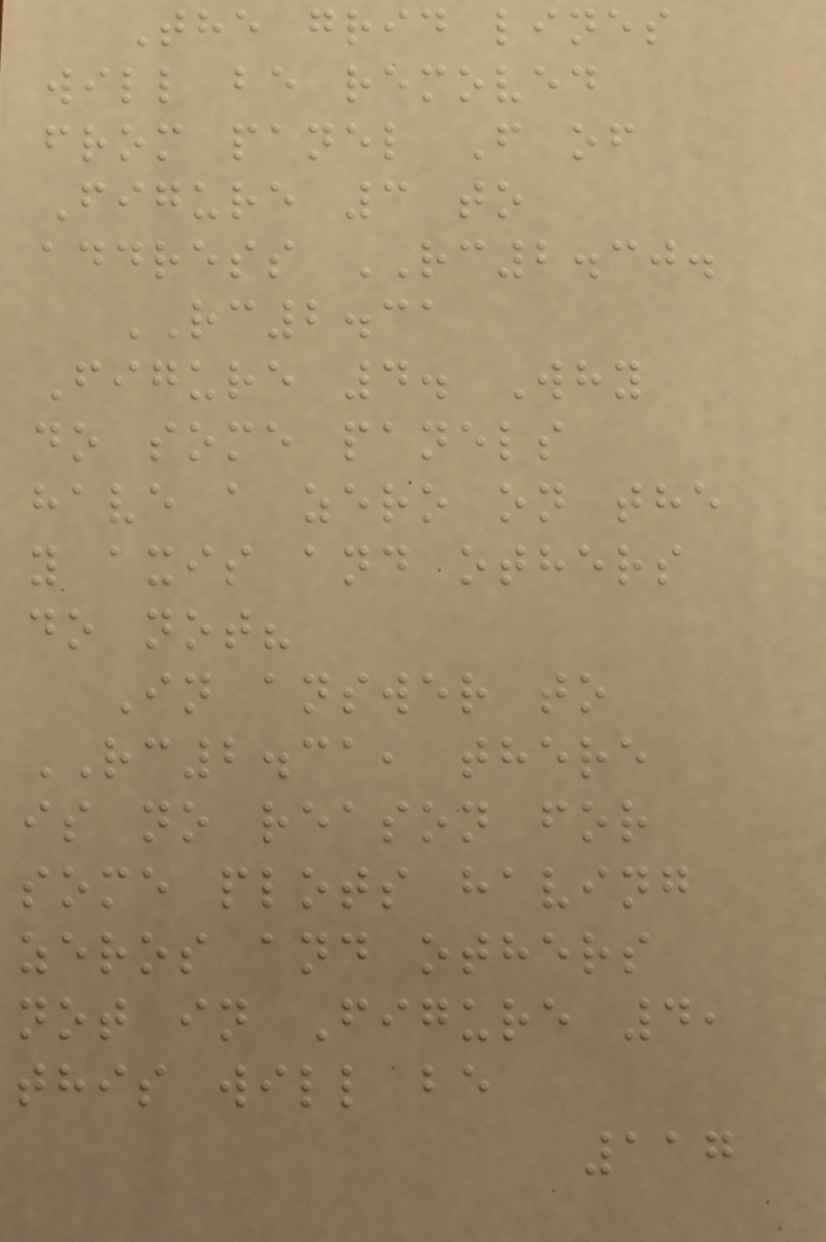The grid lines
will be removed
from panel F of
Figure 3 to
address RC2.30.
RC2.31
Figure 4. Why
do some panels
have a zero on the
y axis and others
do not?
In answer to
RC2.31, there
is no reason for
some plots having
zeros and others
not in Figure 4,
this will be
117
